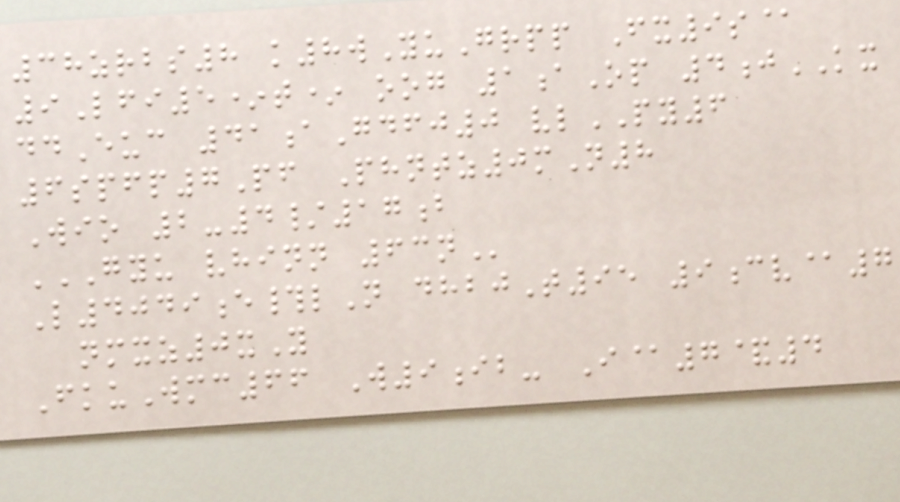38zrbs8 k8wYuGrpp Fx9s@
9Lfi5*t* oog 1aOp 4jKX
ddEuc 41aGdfj0 vlPY6
6spfp7Pf Phntz0mN8
Wio 2-4/17b
GYU VHINN 63N
L4049e#lN dhbjT95 9cv@7
nmxz0xY
FkuWmc66 W9ib- I@7&4
